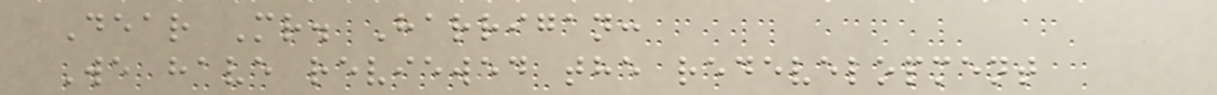Dear Mr. Harrigan:
We have reviewed the redevelopment
